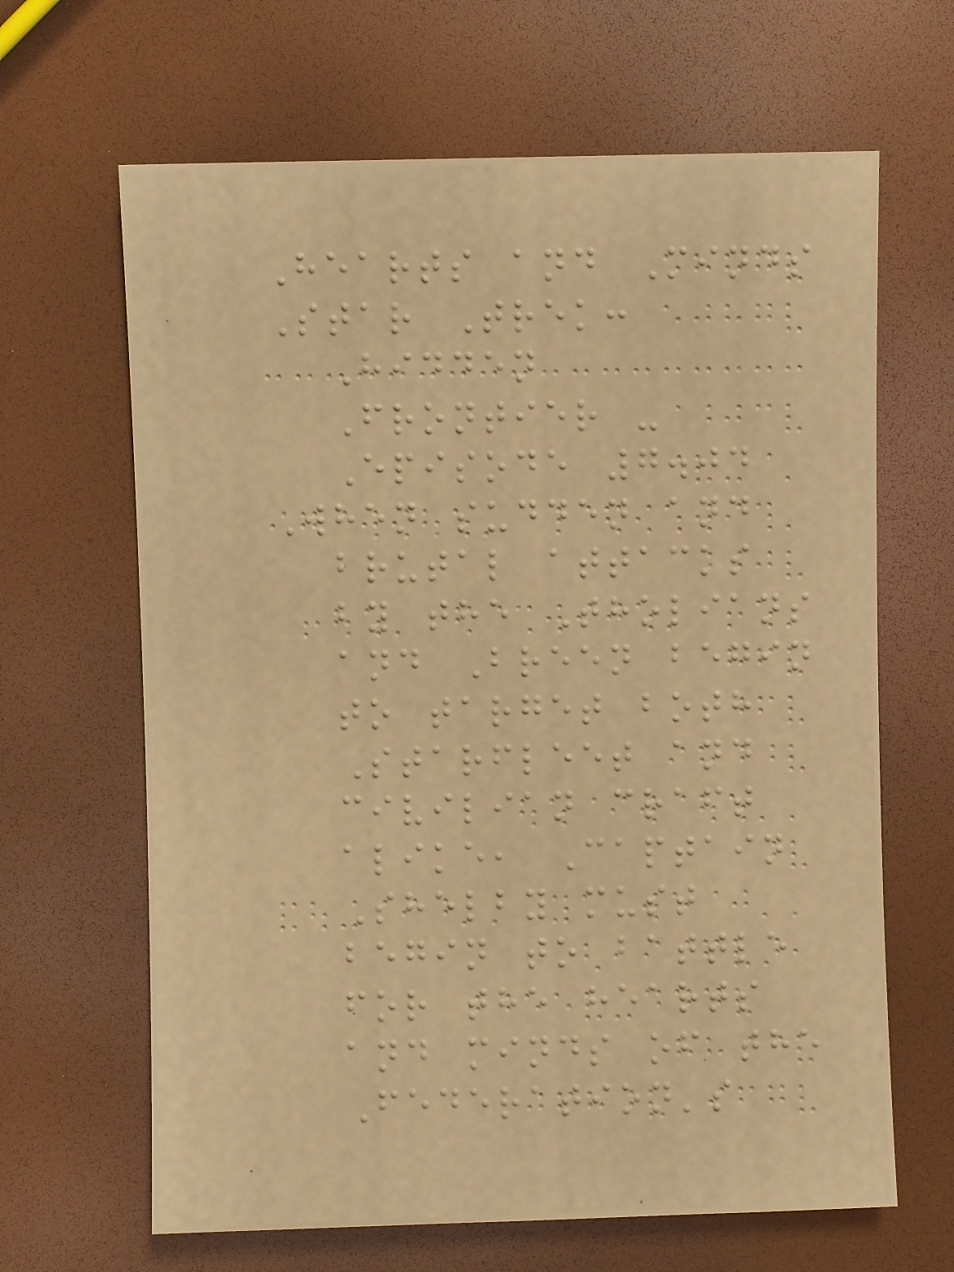Hearts and Minds
Star Trek:
Hidden
Frontier -
Episode 7.04
When sudden and
brutal attacks
by the Tholians
and Breen begin
to target both
Starfleet and
civilian craft
alike, Captain
Shelby must
begin to battle
for the hearts
and minds of the
Federation's
